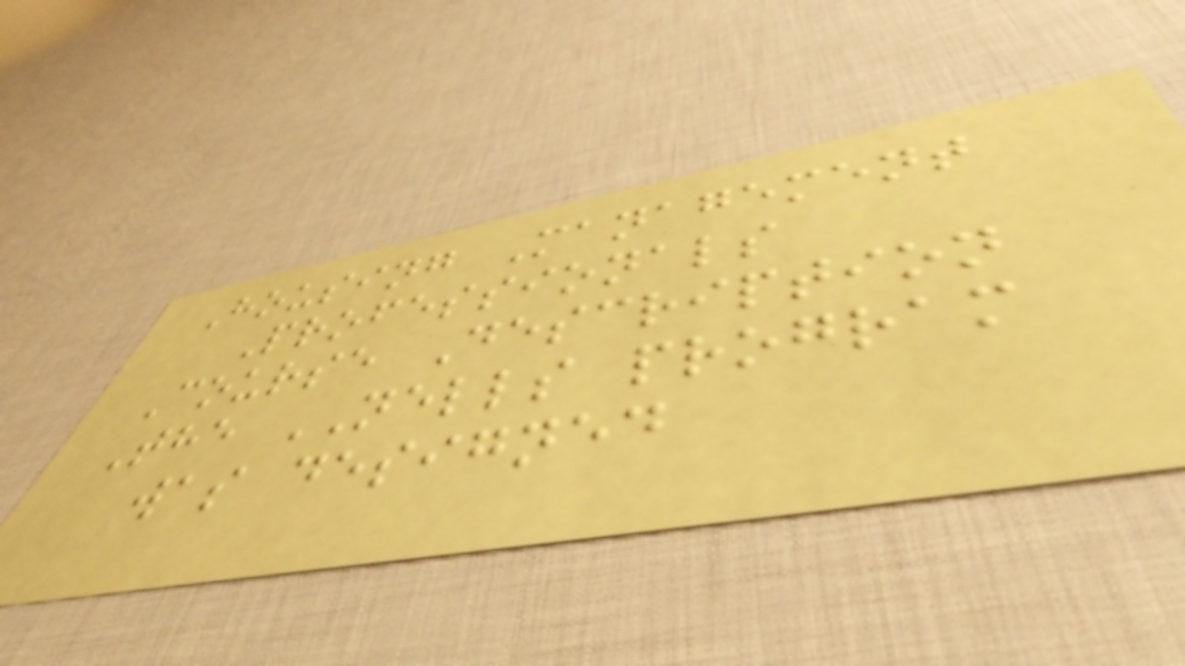Housing Management
Professionals
Course Description
The NELLS program
was designed
